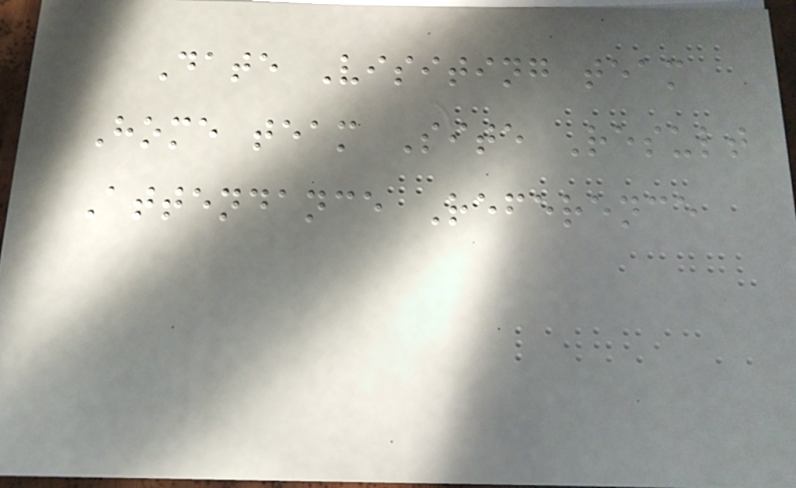Date Visiting team
Home team Site Result
Attendance Reference
